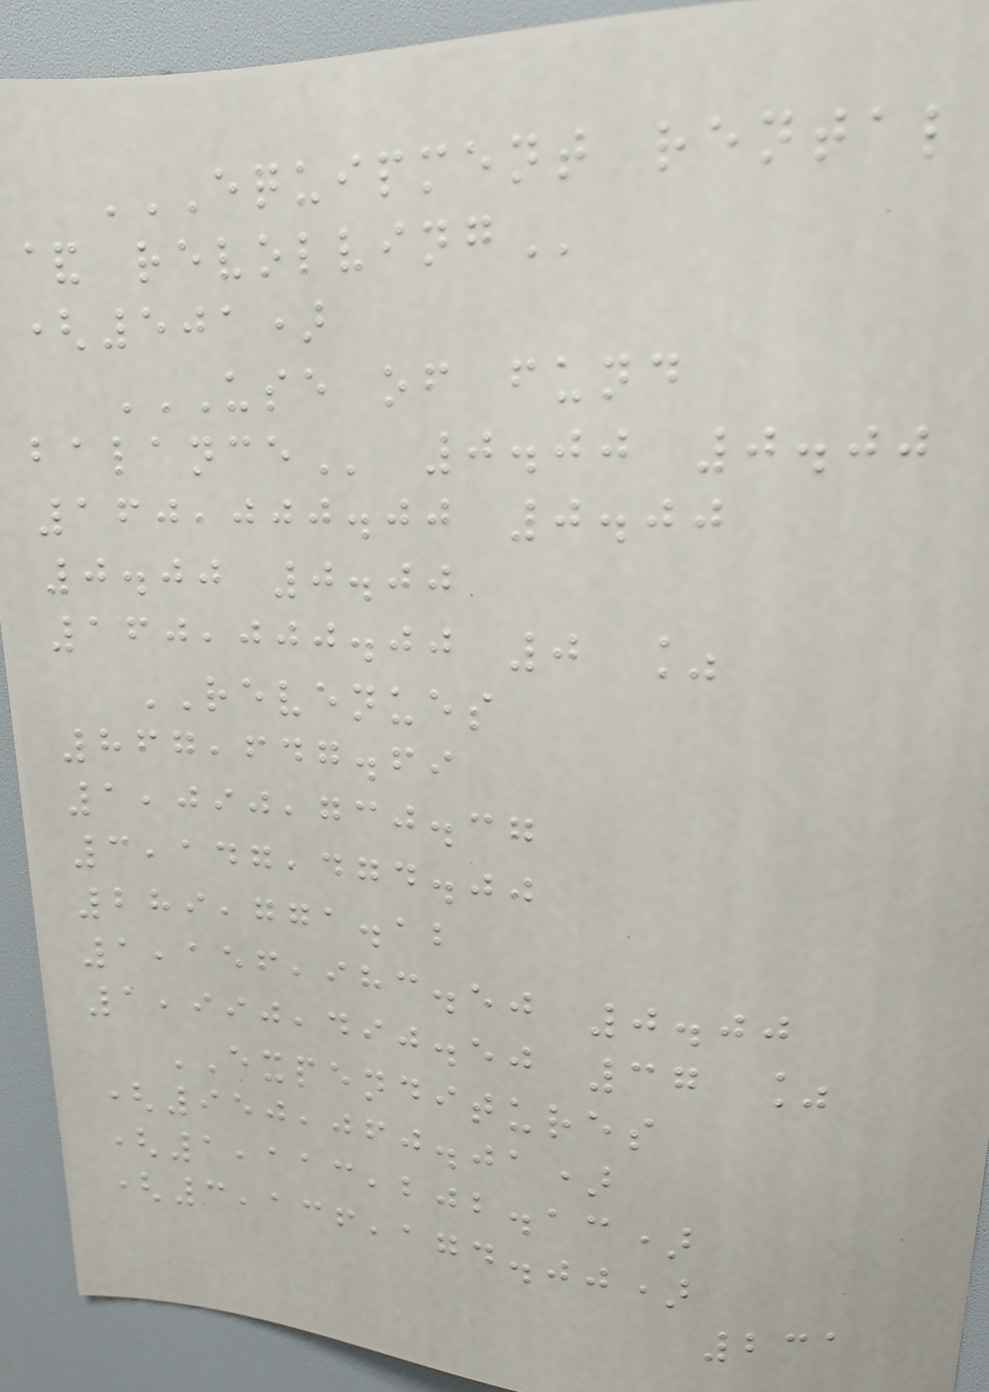EQUIPMENT RENTAL
& REVOLVING
(501)
USE OF FUND
BALANCE 0.00 0.00
160,000.00 0.00
0.00 0.00
160,000.00 0 %
REVENUES
867,647.69
1,090,730.37
3,147,474.00
289,771.12
1,156,983.50 0.00
1,990,490.50 37 %
EXPENDITURES
(950,060.01)
(1,113,202.13)
(3,136,174.00)
231
